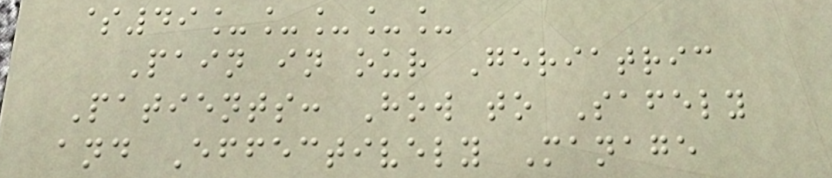$49_____
Pain in our Geriatric
Patients: How to Safely
and Effectively Manage
